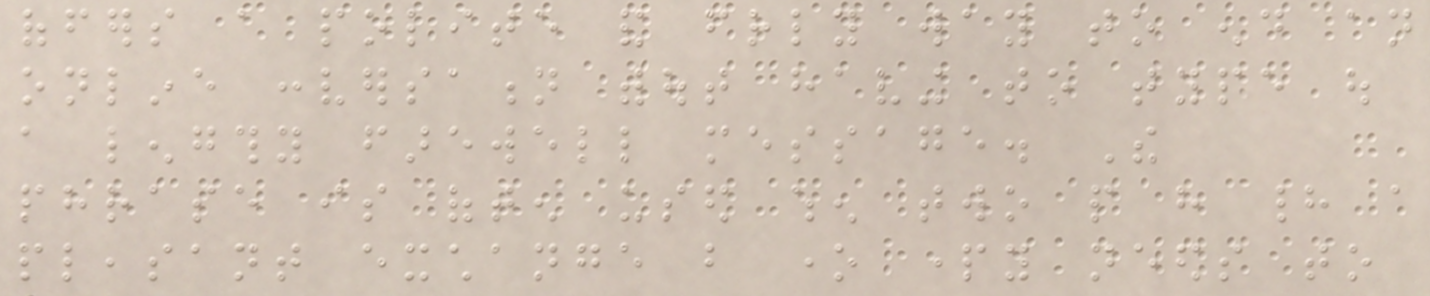offers a polite and friendly way to end an
online conversation without having to type out
a lengthy farewell message. The
phrase is often used when two people have had a
pleasant exchange but one party needs to
